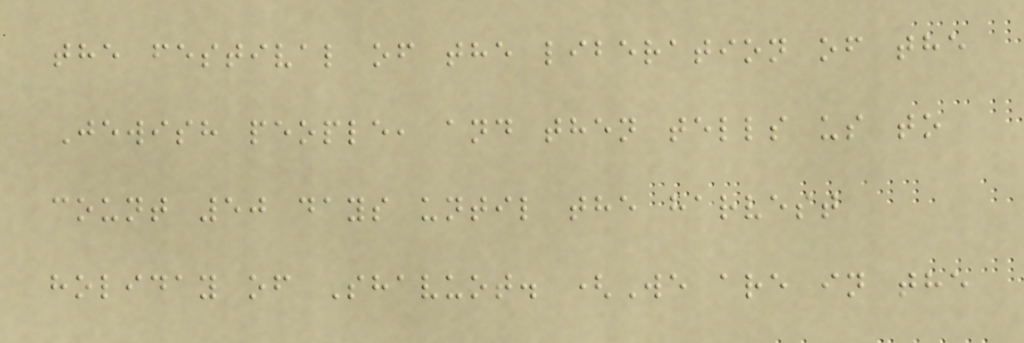the festival of the liberation of the
Jewish people, and then tells us to
count 50 days until the harvest
holiday of Shavuot. (We are in the
